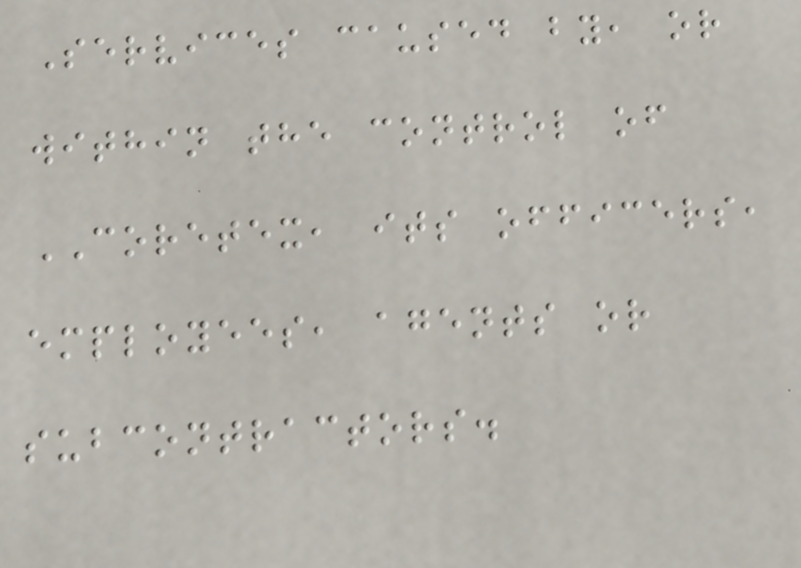Services caused by, or
within the control of
CORETEX, its officers,
employees, agents or
subcontractors.
